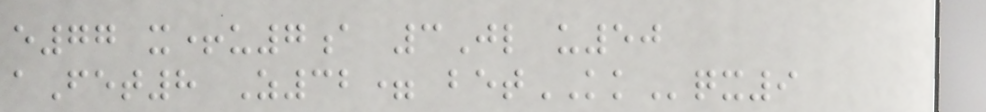e77 x+u7a 3Jl u50
aFet8 Z32= betKKqx9
